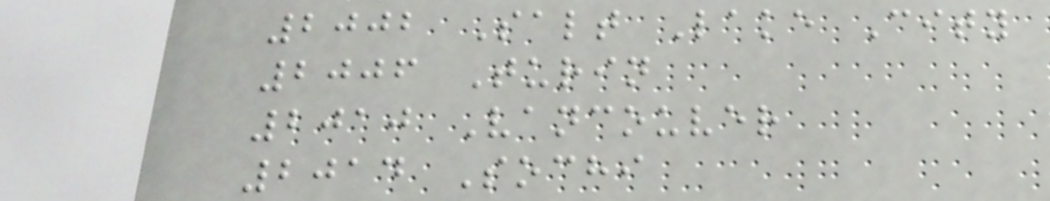2002 Salt Lake City
2006 Turin
2010 Vancouver
2014 Sochi
